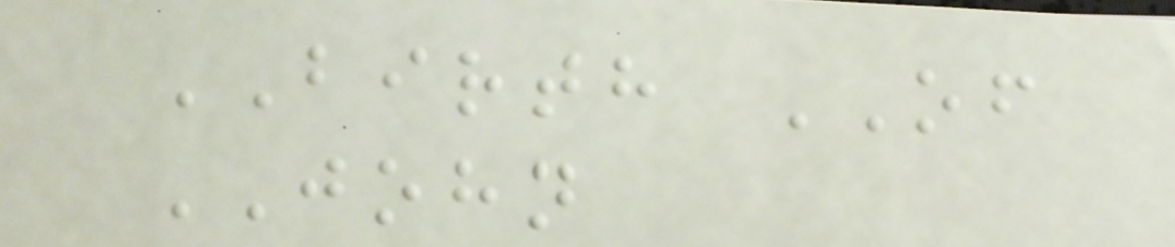BIRTH OF
JOHN
